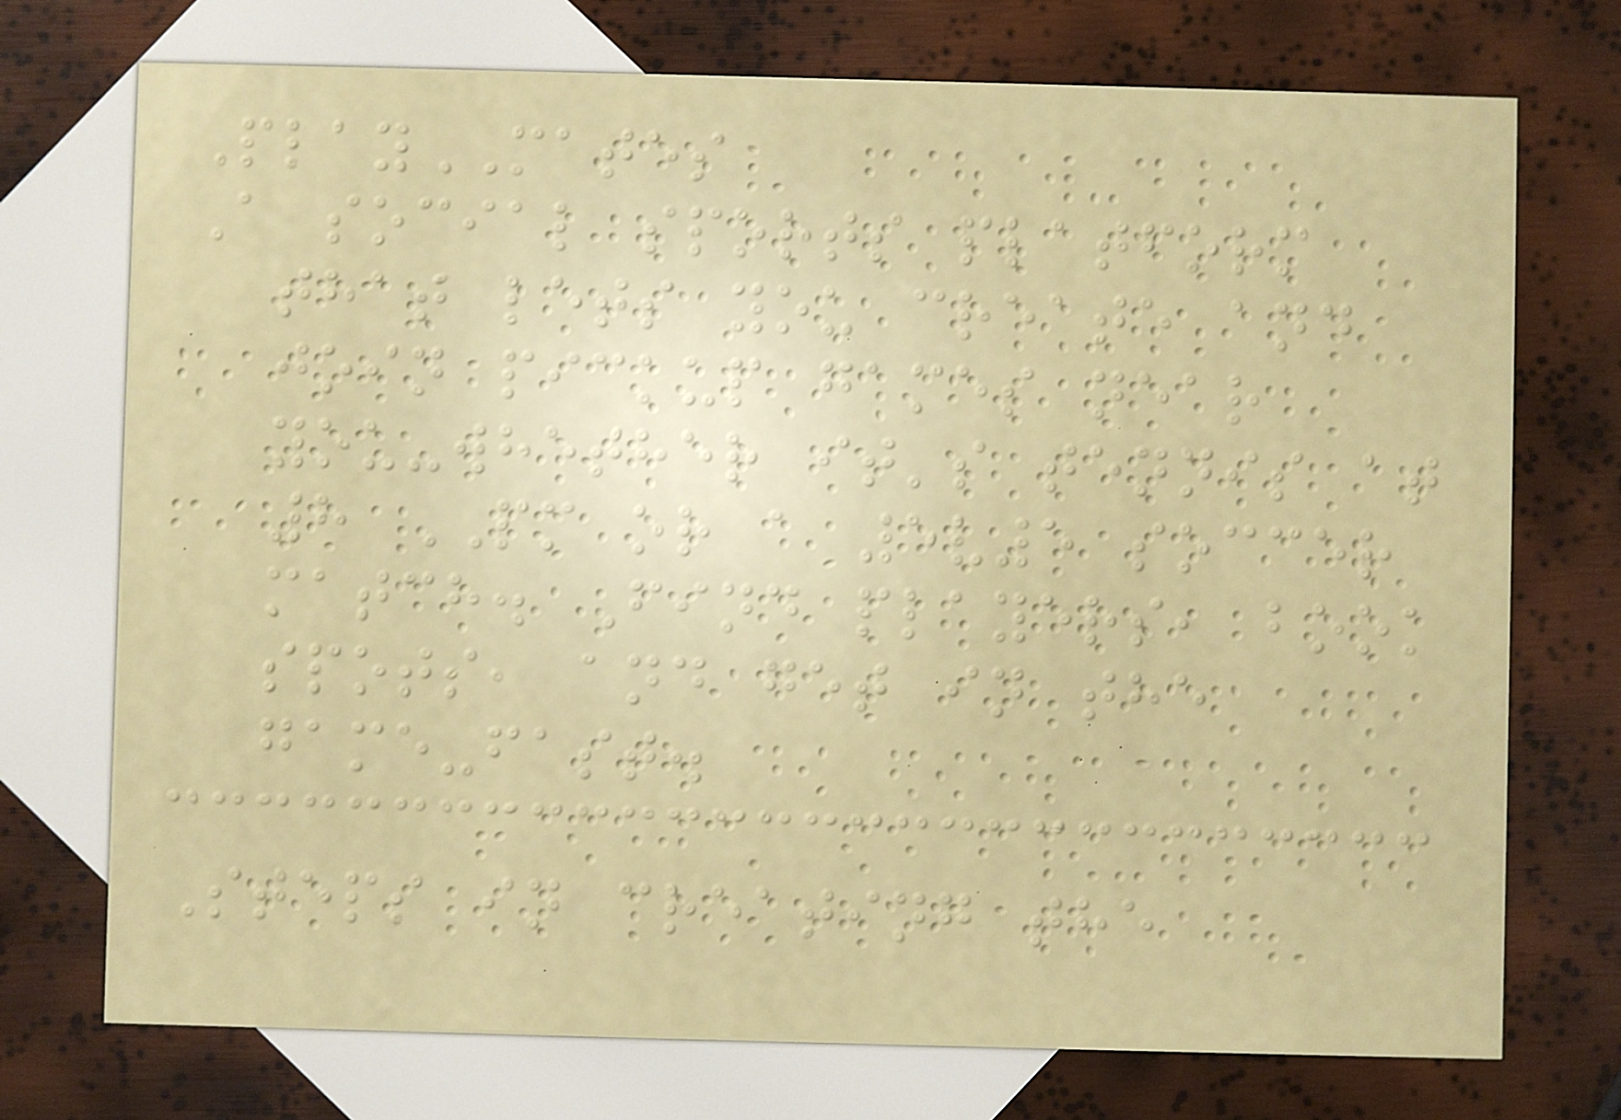PlayMATES
A social sports platform
that lets you create and
join pickup games near
you-whether it's tennis at
8 PM or a 5v5 soccer
match. Find players, book
spots, and get in the
game-fast.
Steps in creating the
